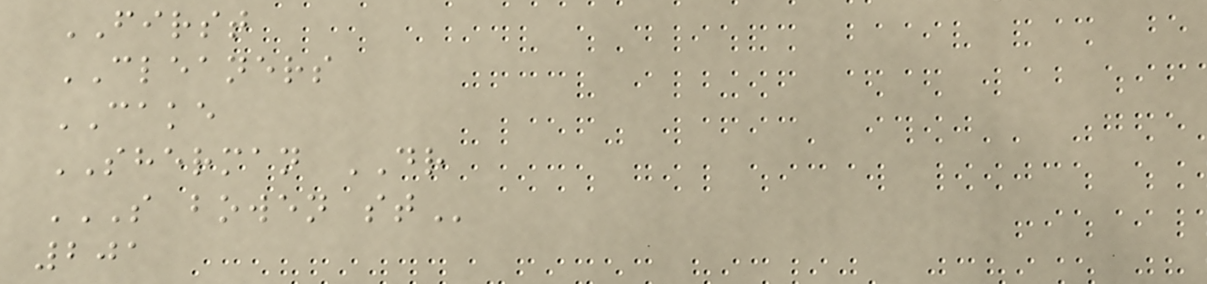FIRST
CLEANERS
CAKE
SHERMAN DR
S BOWEN ST
201
